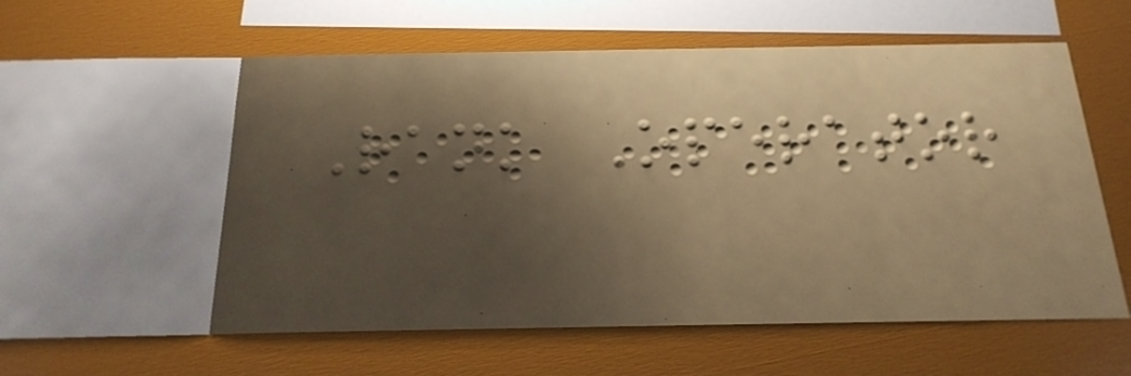Rank Operator
